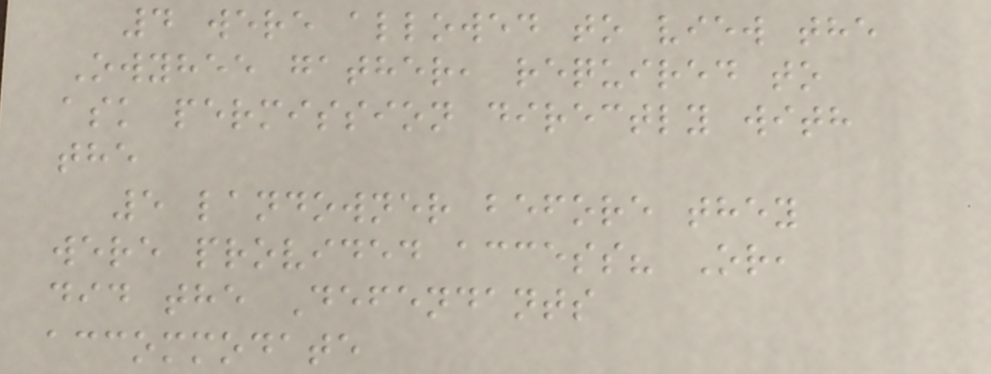4 were allowed to view the
Owyhee gather, required to
ask permission directly with
the
5 landowner before they
were provided access? Or,
did the Defendants
accommodate
